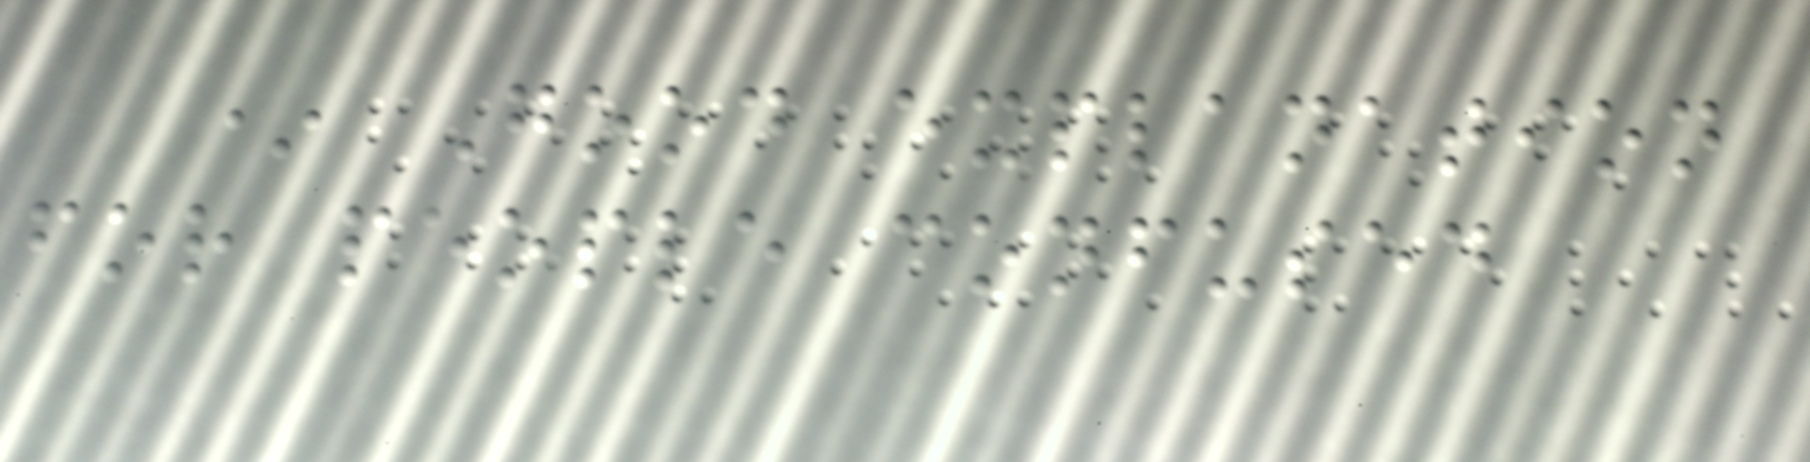* Good explanation
for people confused
